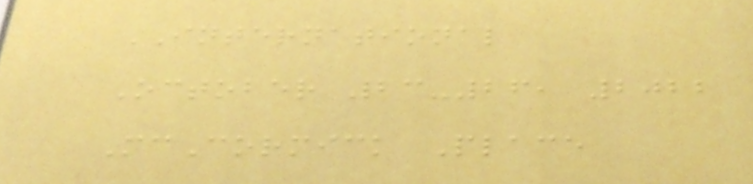INTERNATIONAL
October 23-26, 2022
McCormick Place
